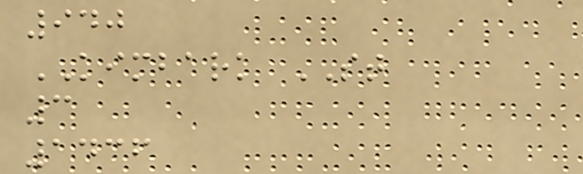940
KIMBARK ST
3
1436
